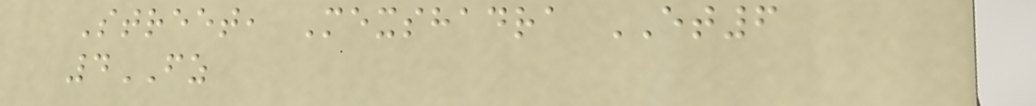Street, Mexshadra ET6
4FZ
